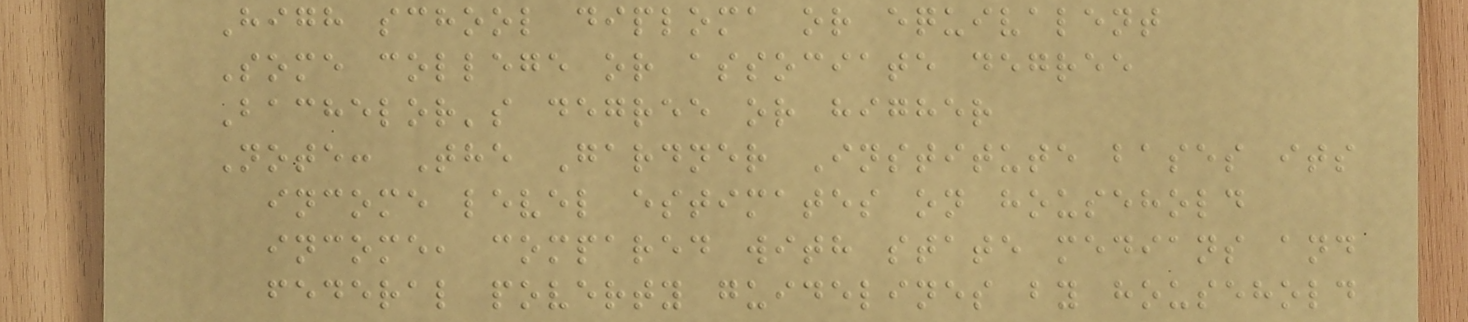High school diploma or equivalent
Some college or associate degree
Bachelor's degree or higher
Note: The Gardner Institute bases its
income level estimates on household
income, compared with state medians and
federal poverty guidelines by household
